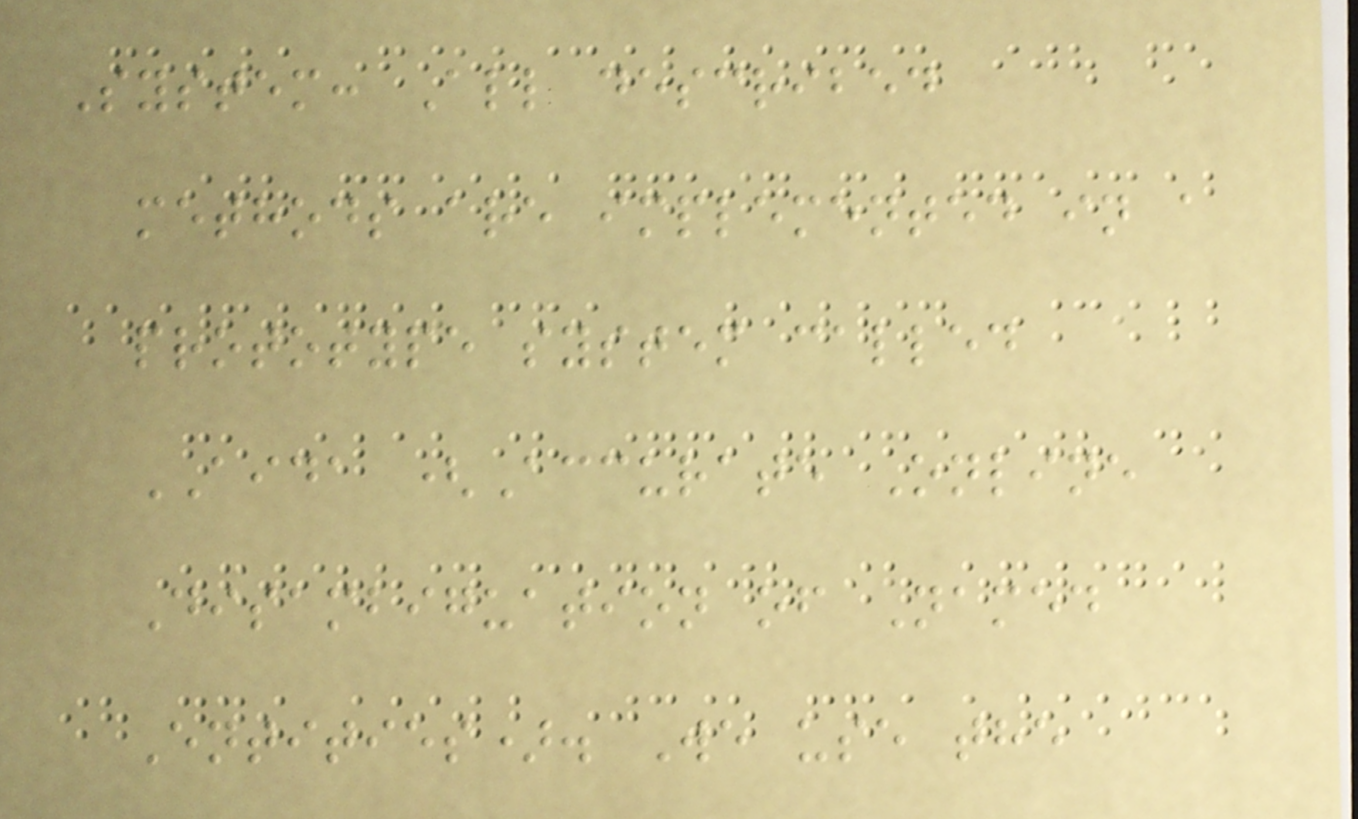System: All described
methods are implemented in a
prototype system called
AIDA (Accurate Online
Disambiguation of Named
Entities). We use the
